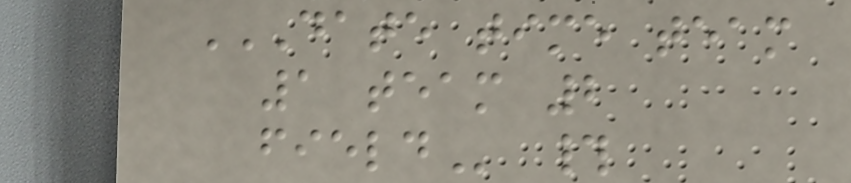DATE TIME TEAM
1 TEAM 2
FIELD #
